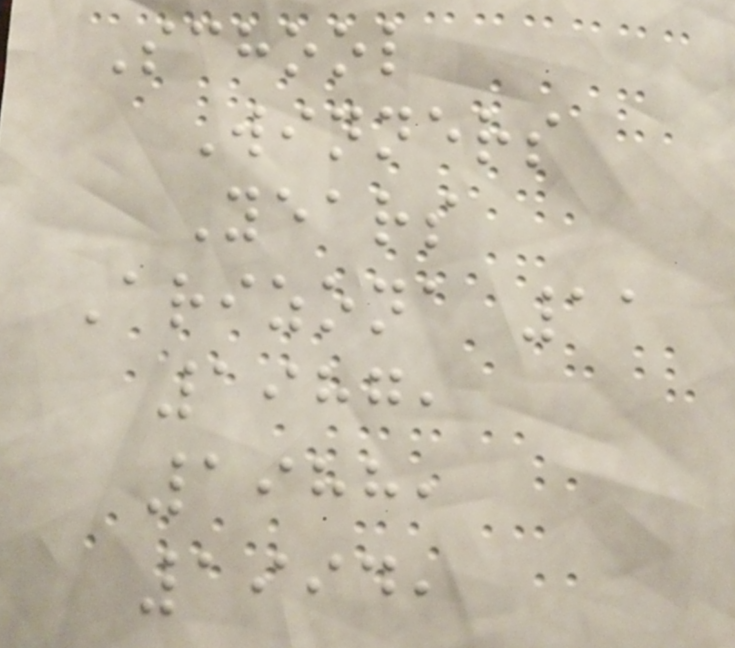School
Winners
Years
Arizona 11
1987,
1988,
1994,
